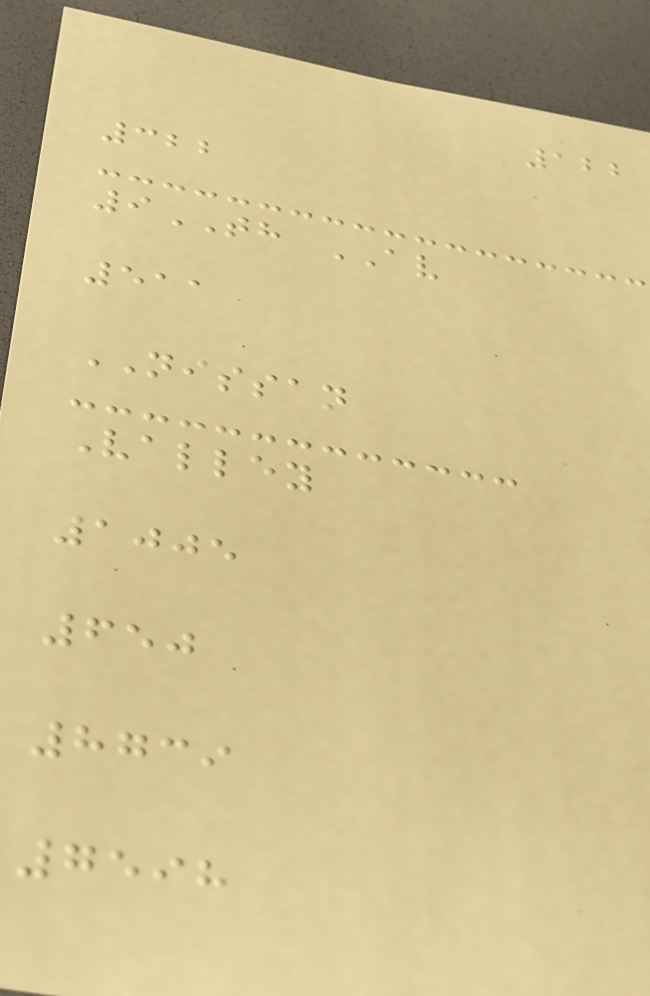122
322
9TH AV
511
NISSAN
Valley
1005
650
8739
7598
